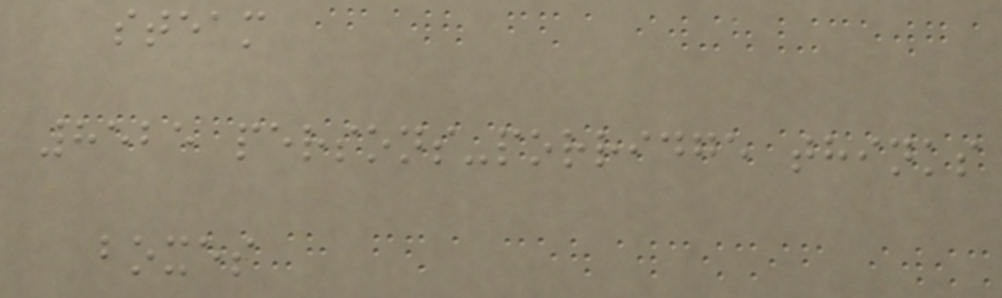steam
8525 persons-porridge thinks
boxes
